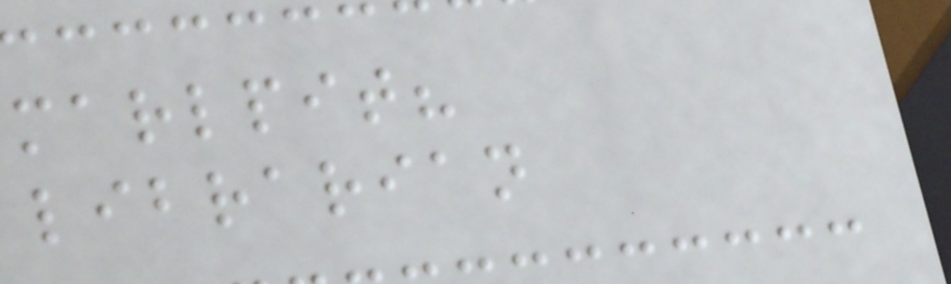marlpit?
librarian
